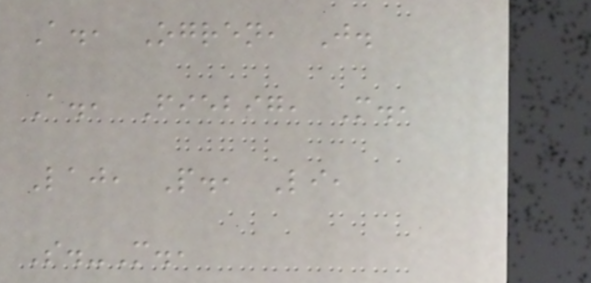A., Ogren, J.
A., Fiebig, M.,
Laj, P., Li,
S.-M.,
